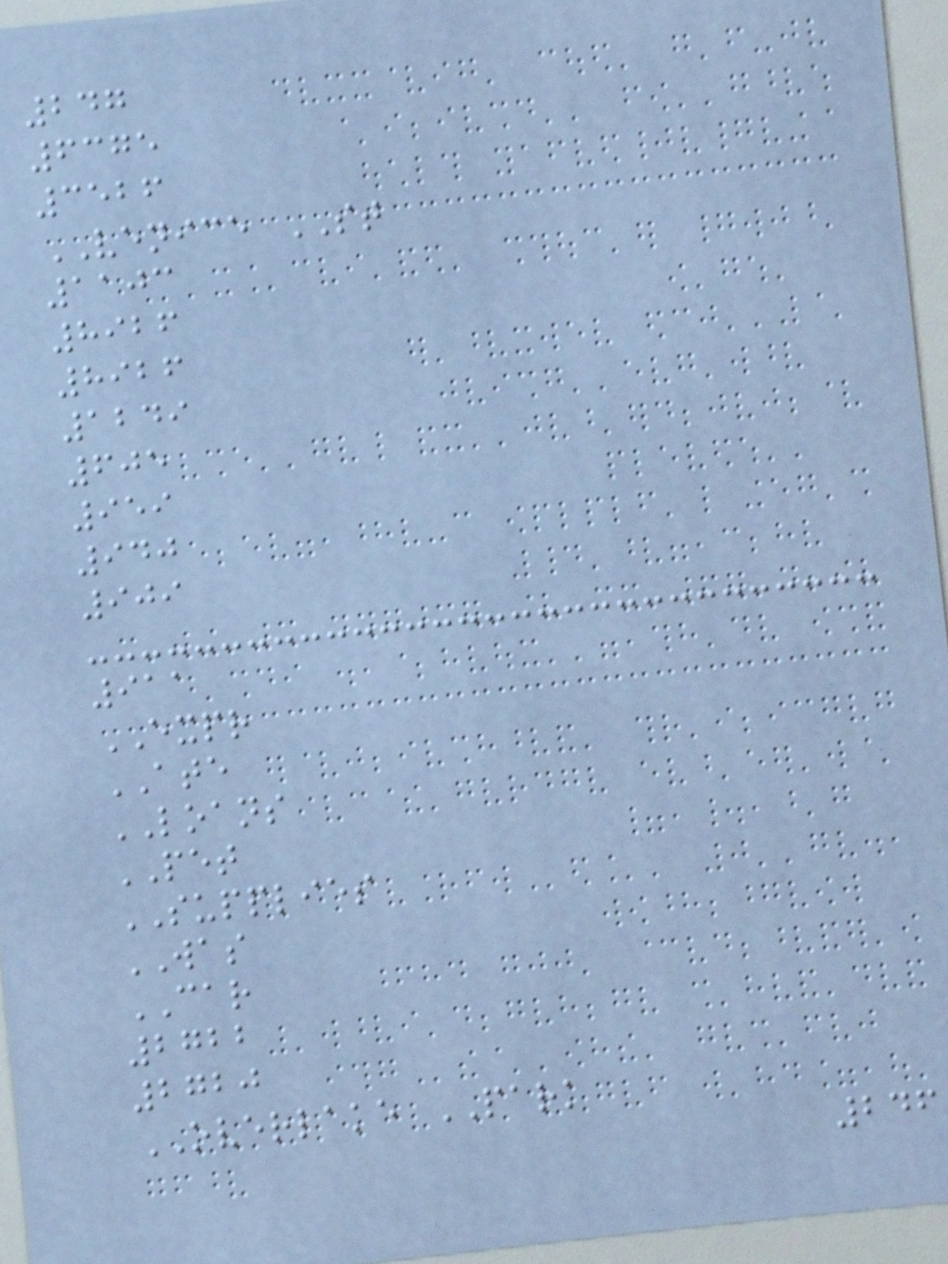247
6375
3526
VENICE ST
1103
8926
8926
1249
605
959
940
909
911
EXPR
ATE
LOANS
PET
SUPPLIES
WAS
CAR
2722
2720
OVERLAKE PARK
246
